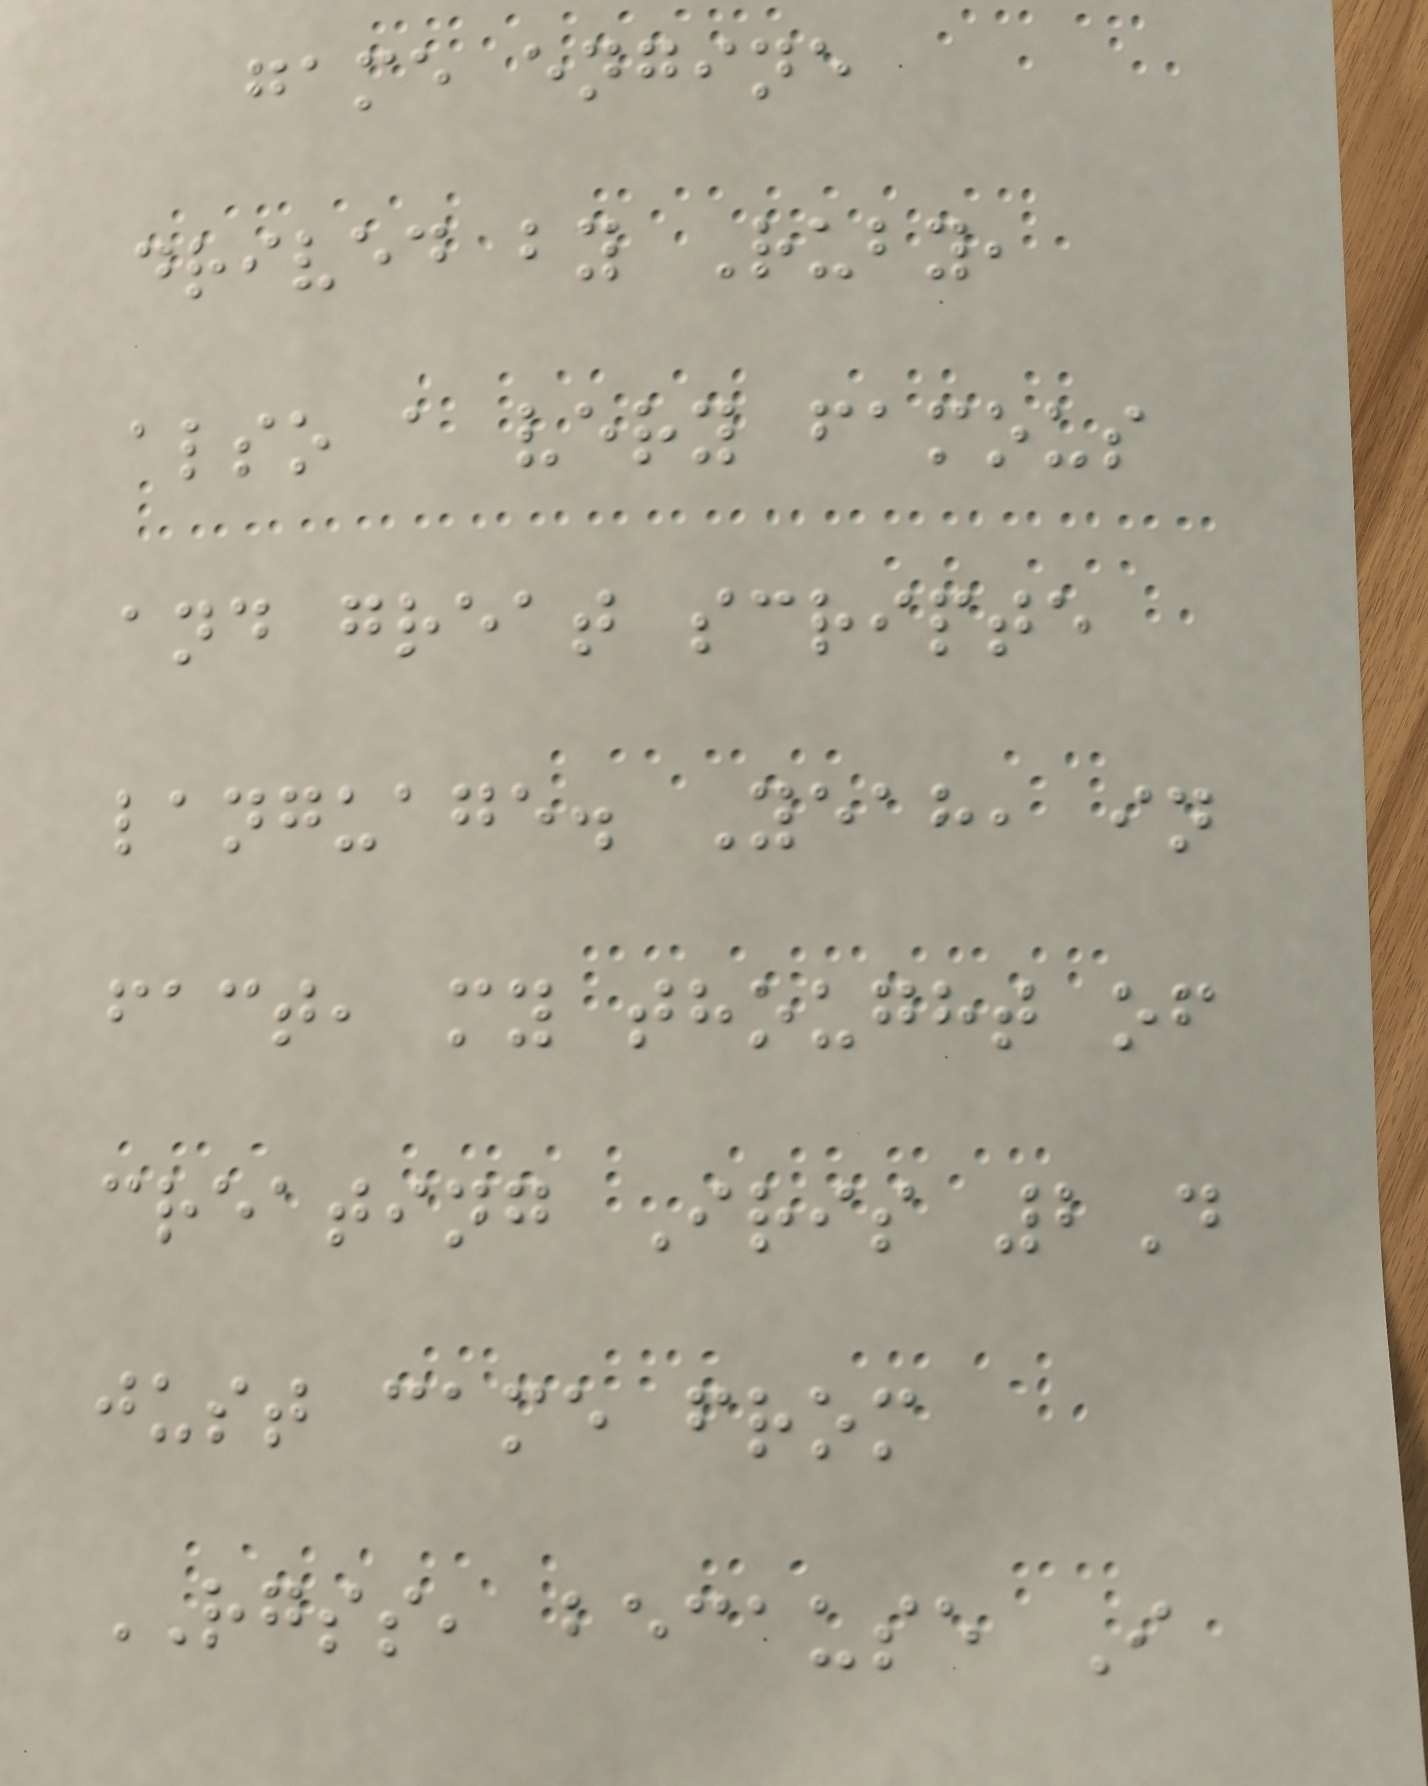game engine
drived by Ruby,
also a very famous
and great scripte
language. Yeah, in
fact, my thought of
creating Iris 2D
just came from
RGSS, because I
